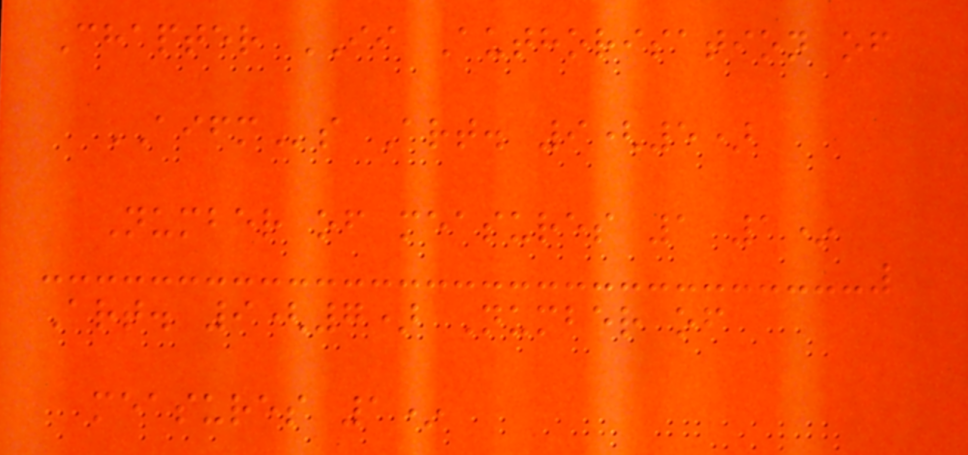Chapter II Authorisation of
AIFMs Art. 9(5)
Number of measures 1 1*
Art. 9(7) Number of
measures 1*
